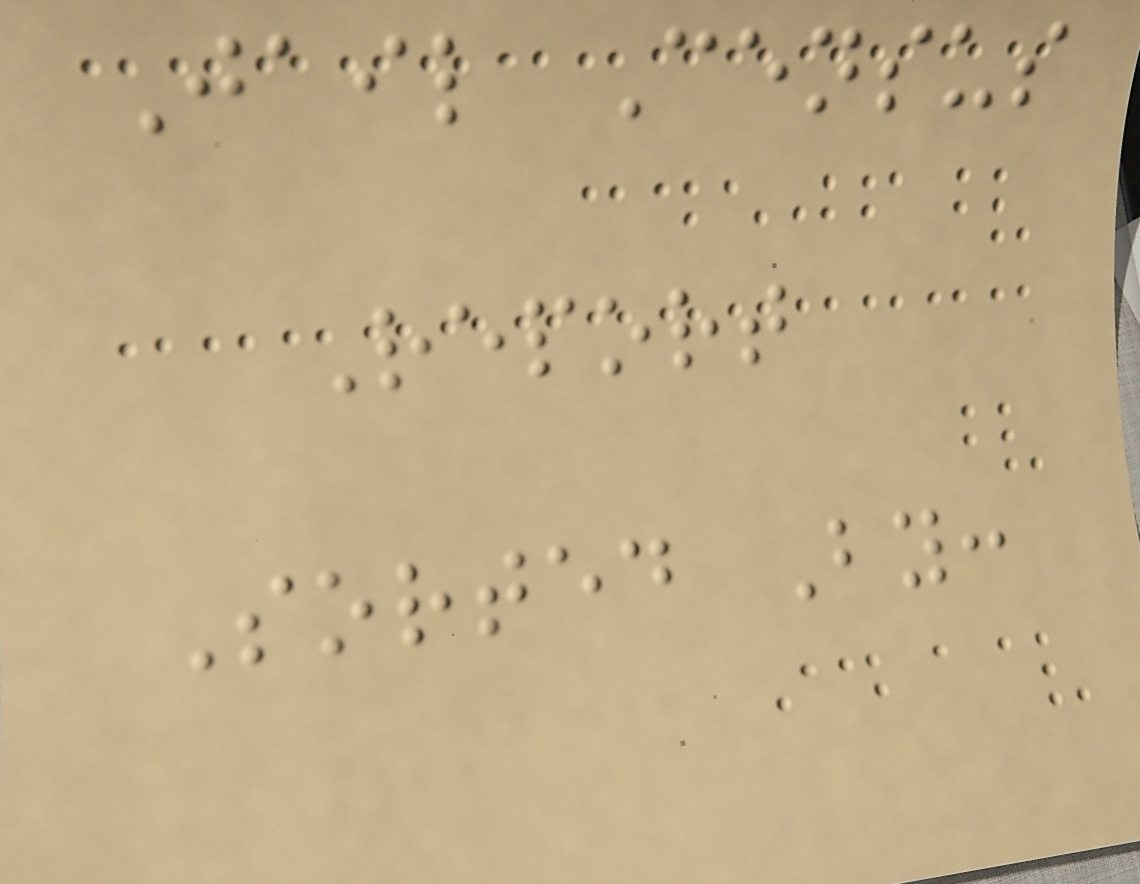Jail Census
Report
Sorted By:
